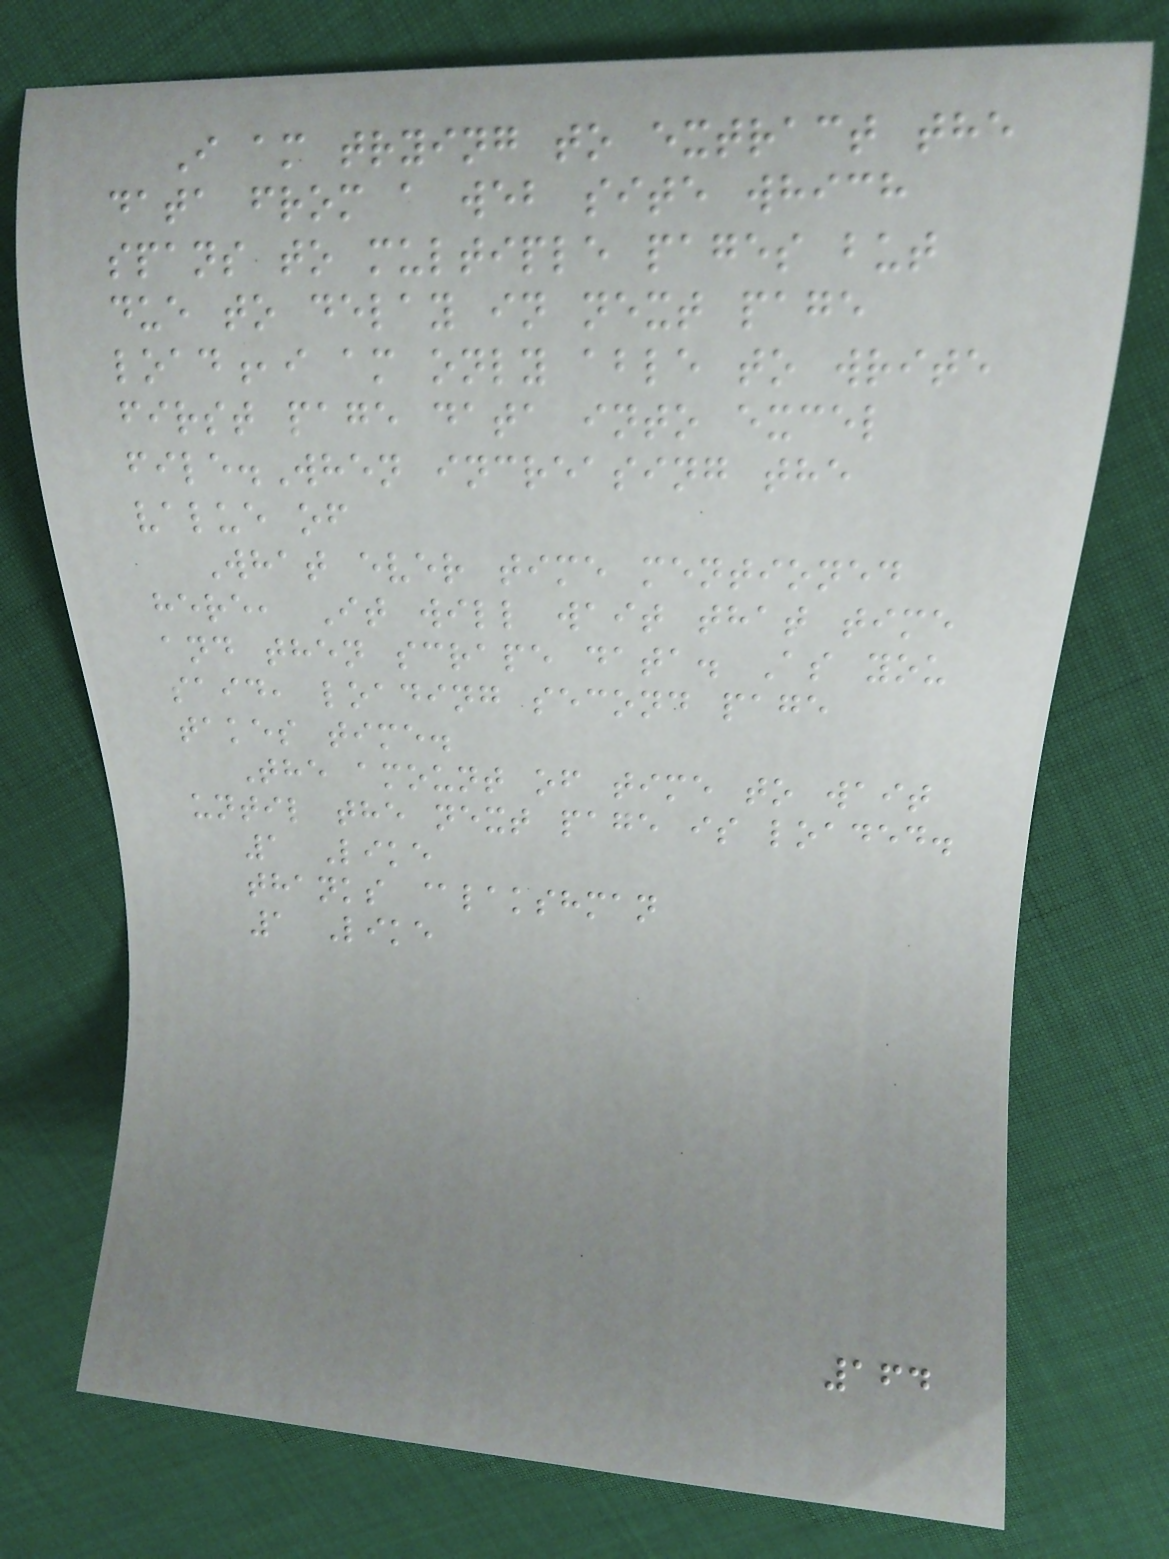I am trying to extract the
data from a web site which
spans to multiple pages but
due to delay in next page
load,i am only able to write
first page data into excel
file.When increasing the
value of
What ever time mentioned
here, It will wait that time
and then scrape data. As you
said, loading second page
takes time.
The amount of time to wait
until the next page is loaded.
1 Like
thanks @lakshman
1 Like
164
